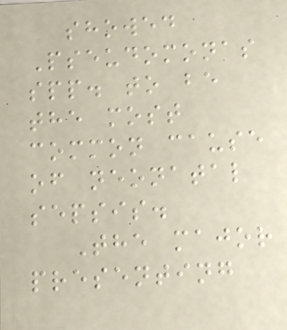showed
Pseudomonas
spp. to be
the most
common cause
of neonatal
sepsis.
The major
presenting
